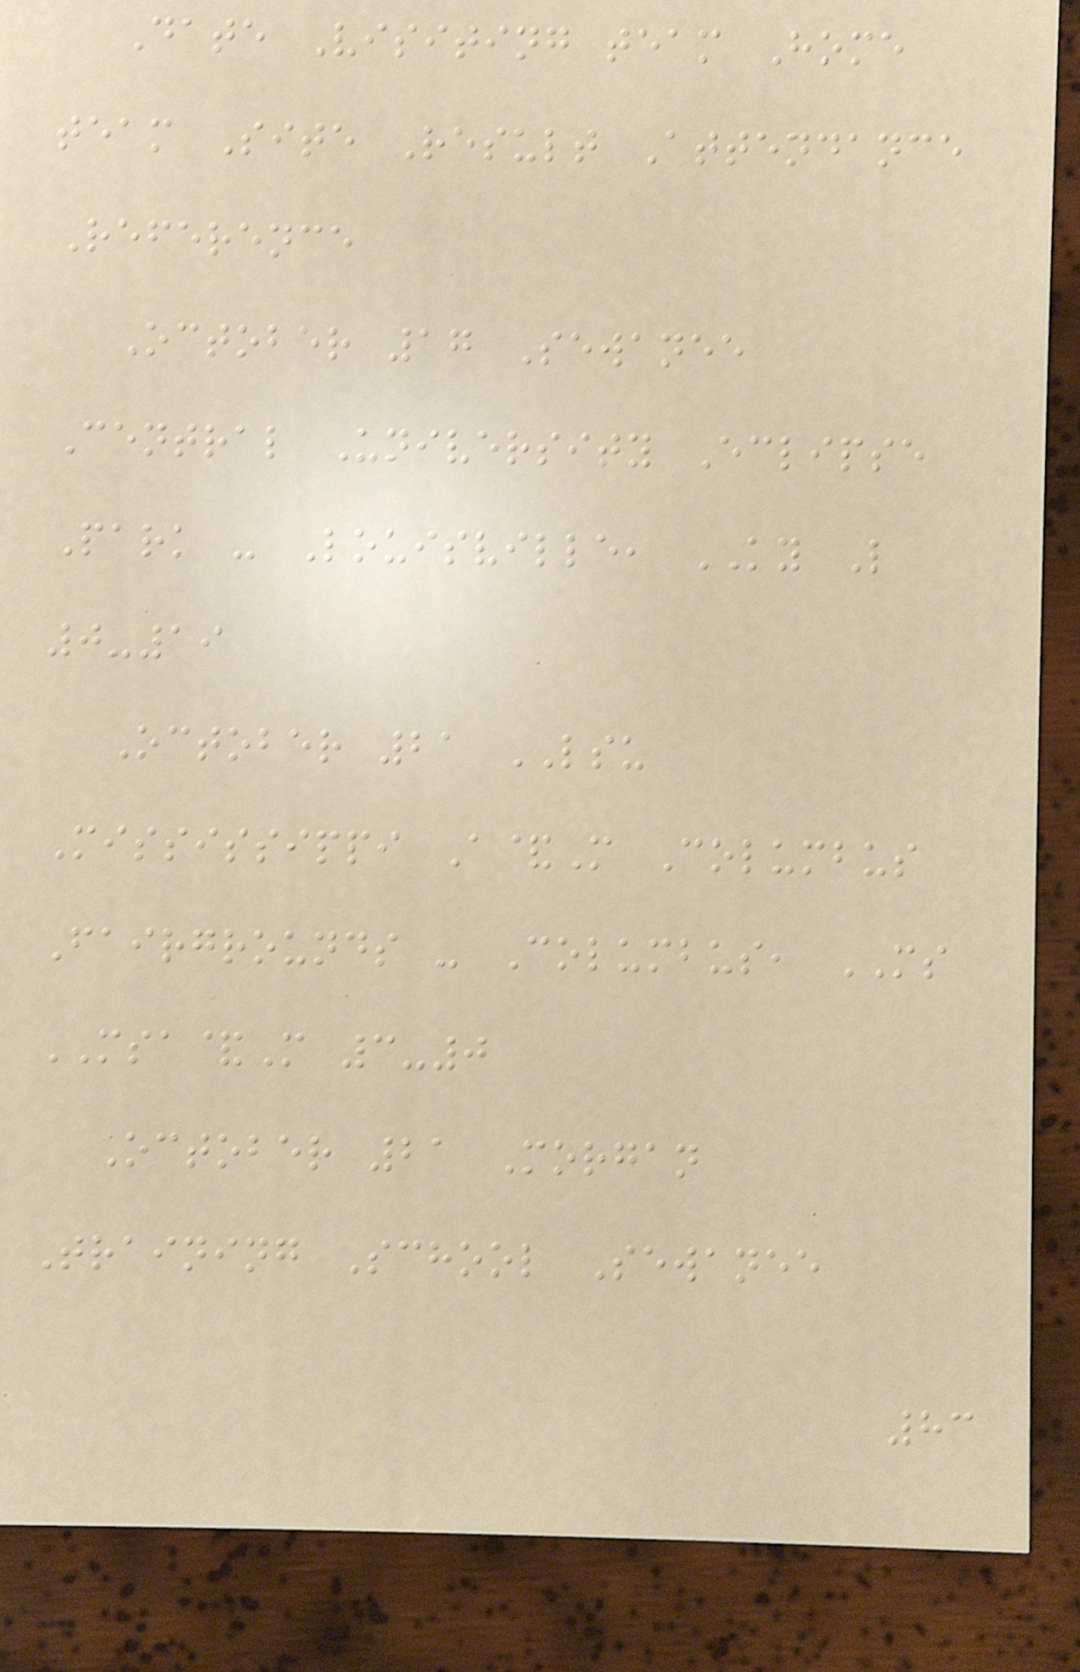Date Visiting team Home
team Site Result Attendance
Reference
October 17 Sewanee
Central University Eclipse
Park - Louisville, KY L
0-19
October 21 LSU
Mississippi A&M Columbus
Fairgrounds - Columbus, MS
MSA&M 3-0
October 21 Morgan
Training School Sewanee
83
